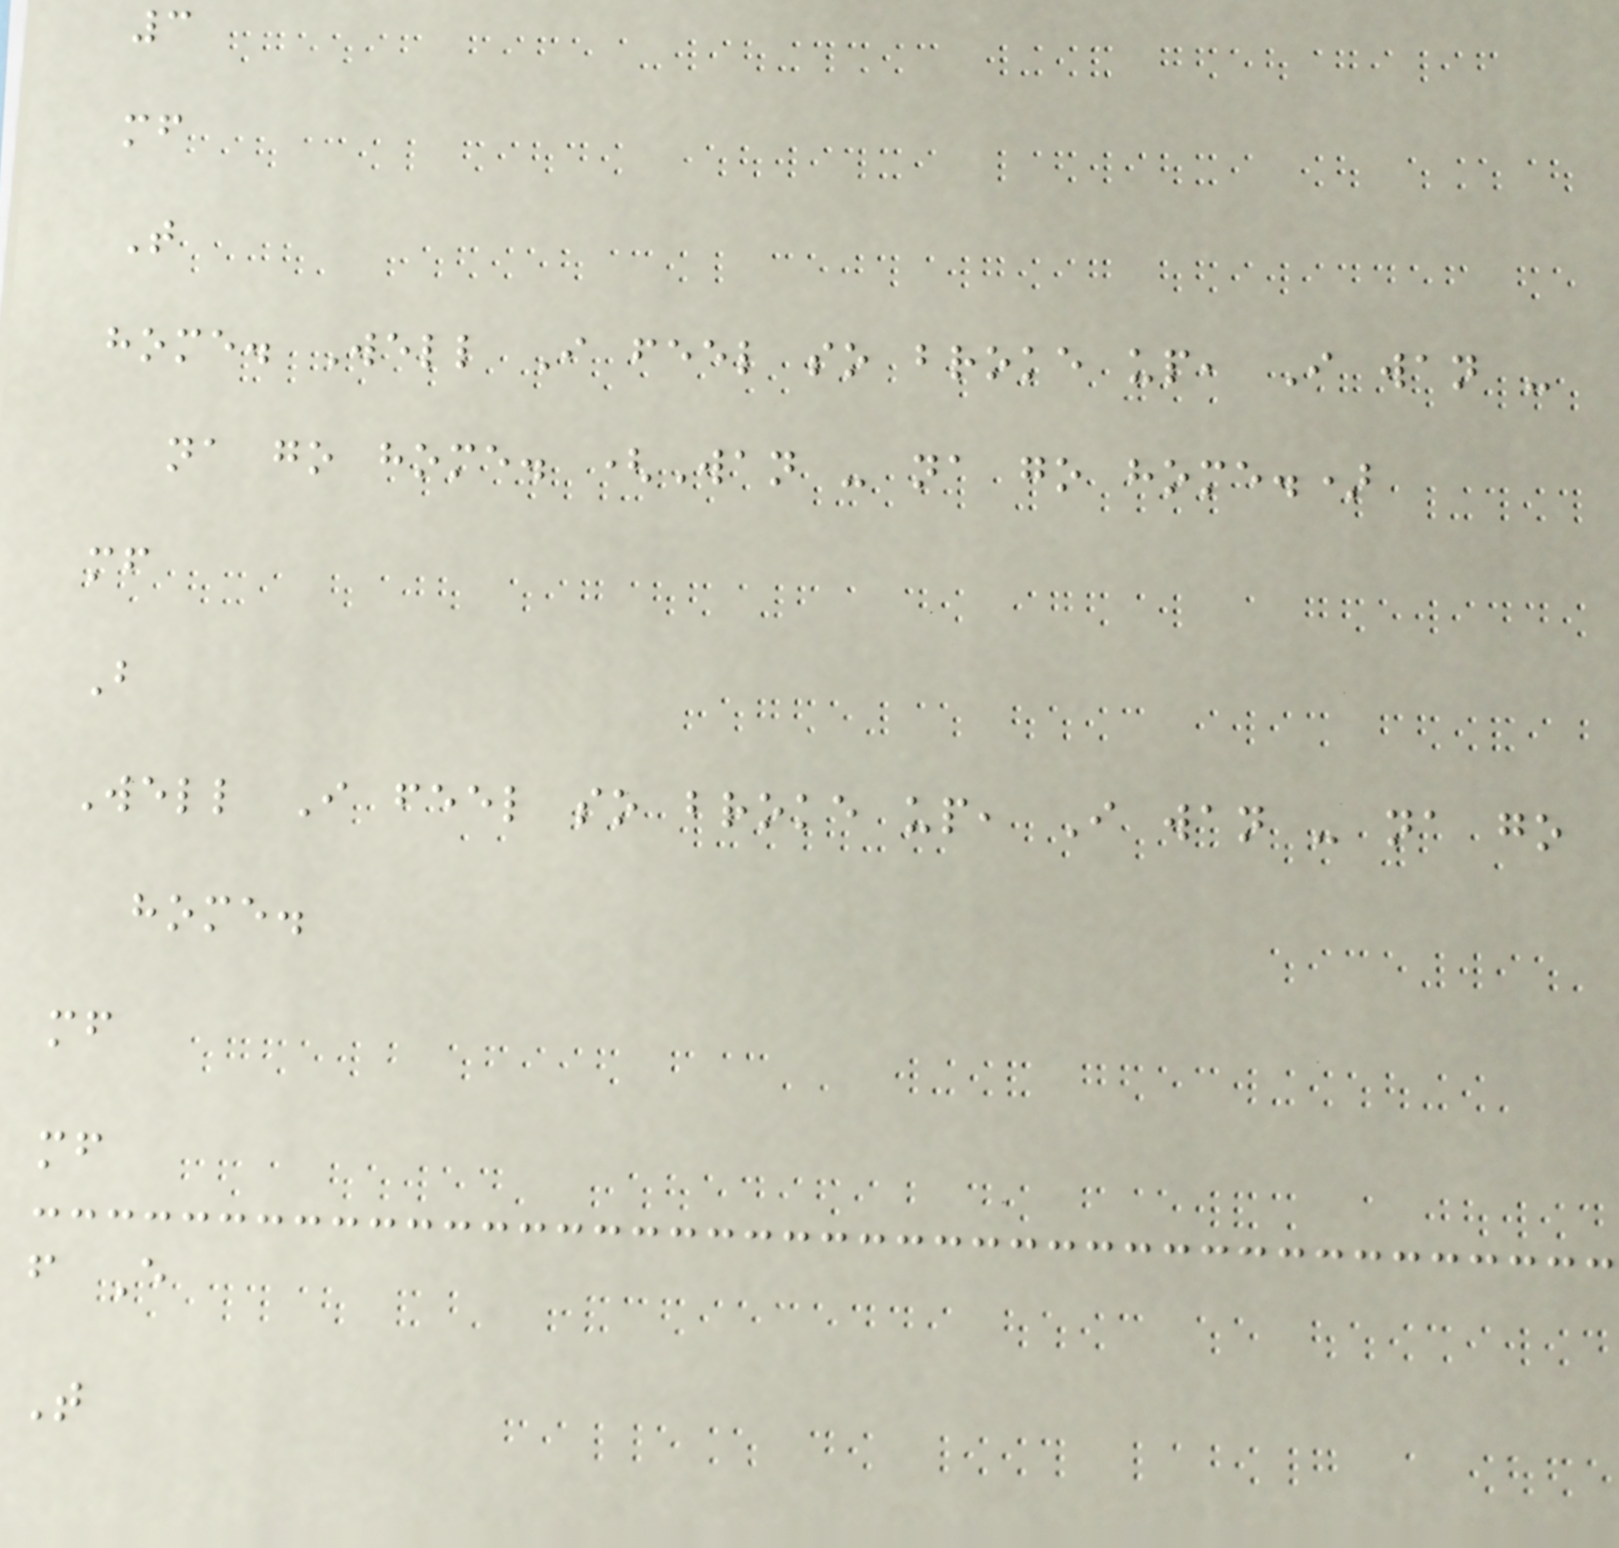3
mf
T
home. Well I feel so broke up, I wan -
na go home. (Wan - na go home.)
mf
B
Well I feel so broke up, I wan - na go
home.
mf
mf
f E
T
